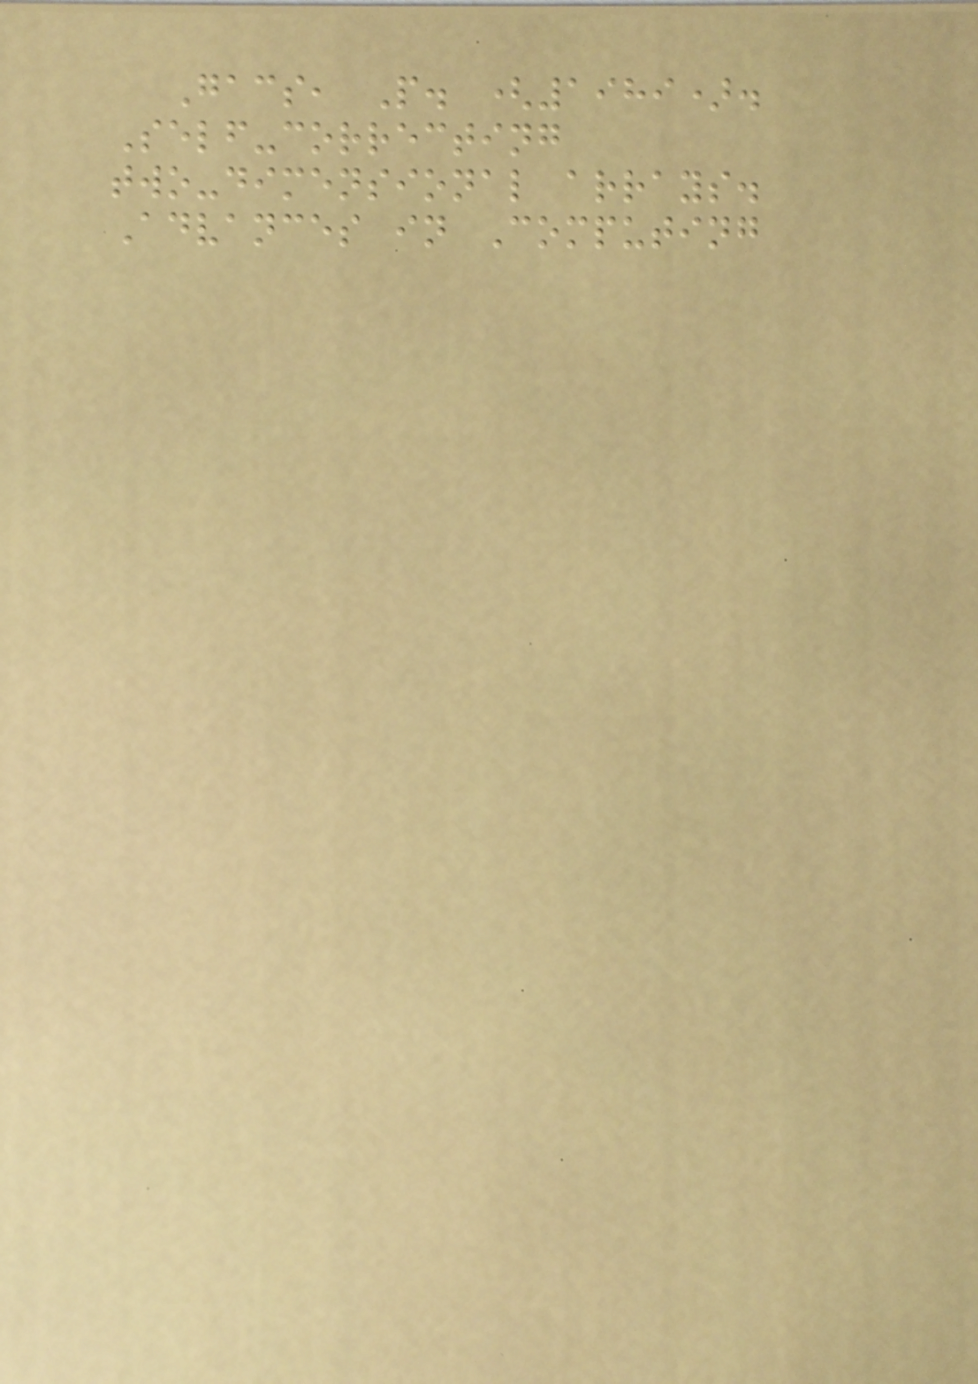Gacs, P. (1989).
Self-correcting
two-dimensional arrays.
Advances in Computing
